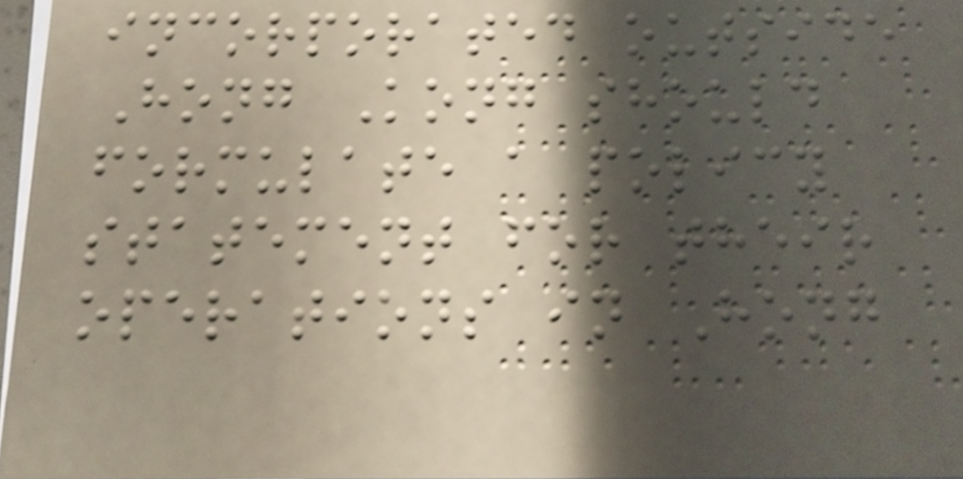incorporated outside
Hong Kong should
formulate a policy
statement for their
operations in Hong
